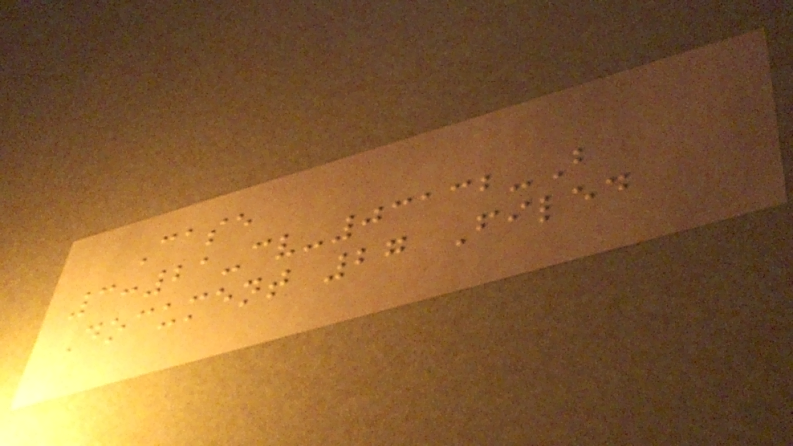Case
3:21-cv-03132-B
Document 27 Filed
